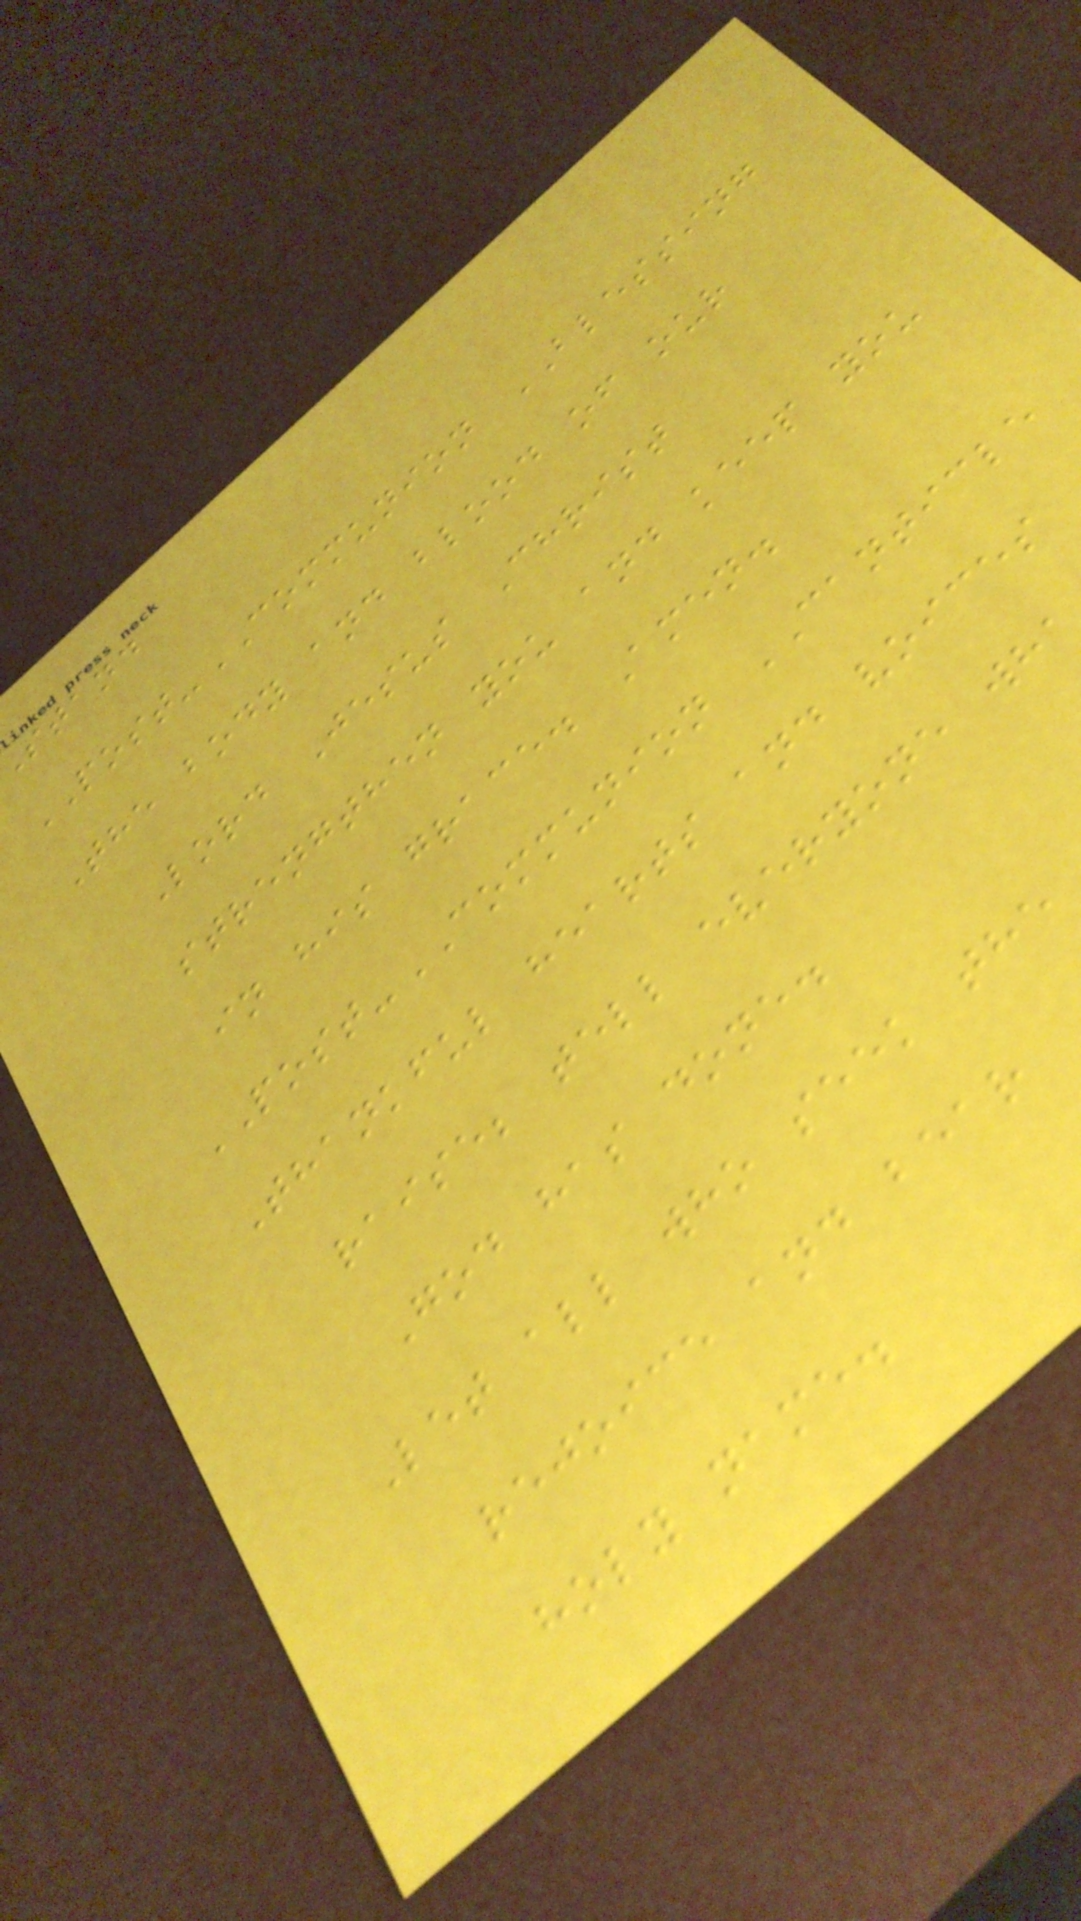stand
POST-COMMUNION BLESSING
The body and blood of our
Lord Jesus Christ
strengthen you and keep you
in his grace. Amen.
POST-COMMUNION CANTICLE
Thankful hearts and voices
raise; tell everyone wh
God has done.
Let all who seek the
rejoice and bear
holy name.
